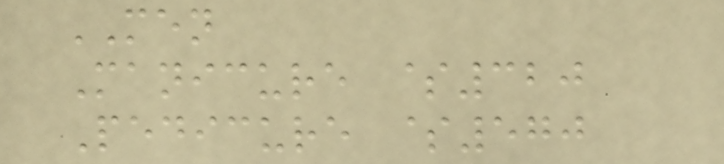MEN
Manicure $320
Pedicure $570
